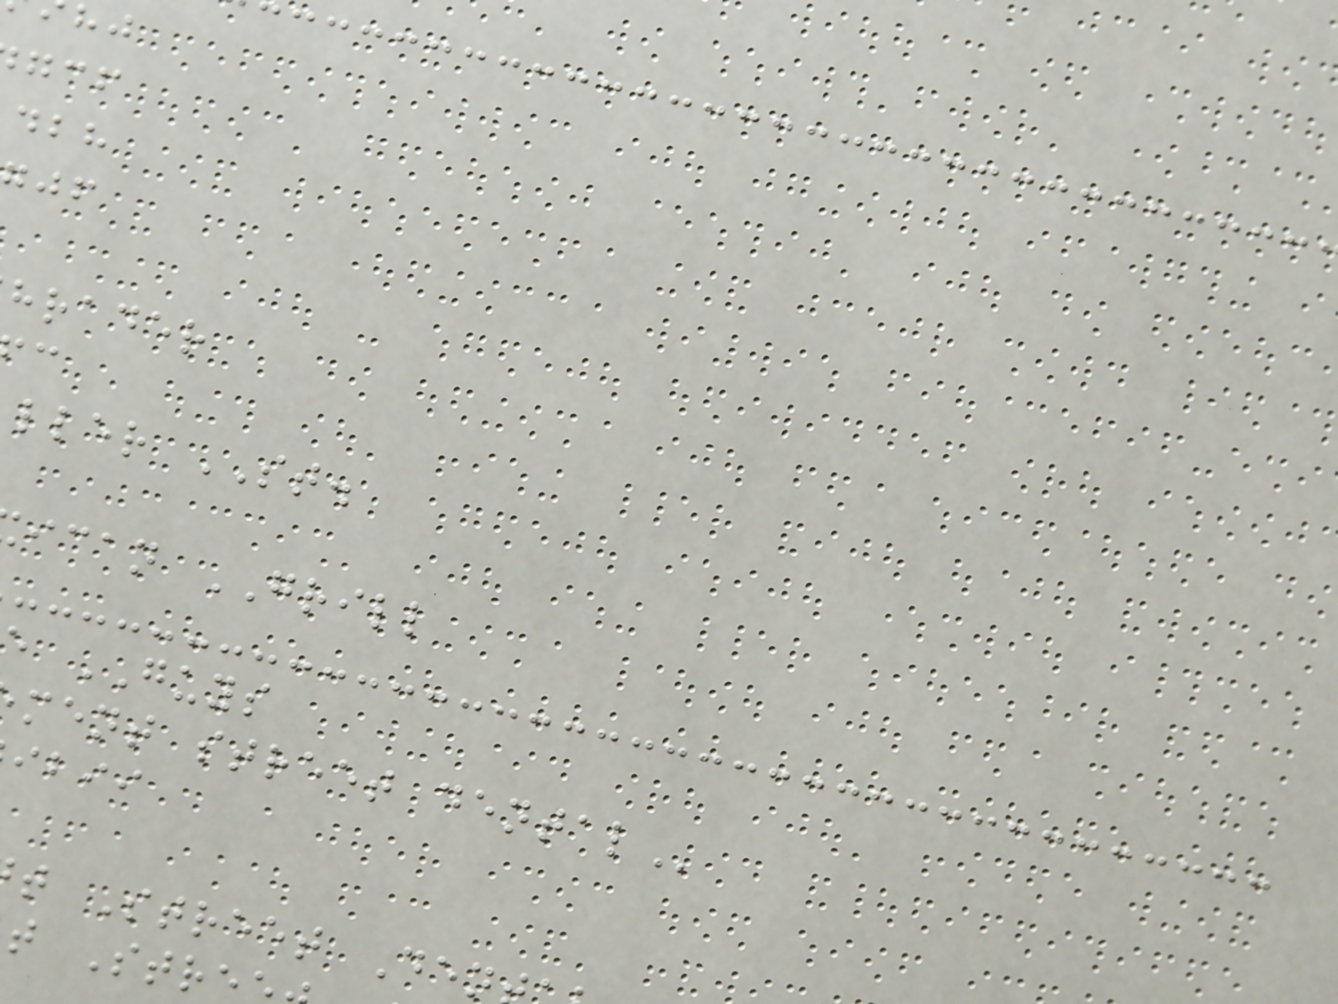hrader
ller ST.
ican GRILL
e GUYS
ment street
ibii
t Street Den
t Stre
